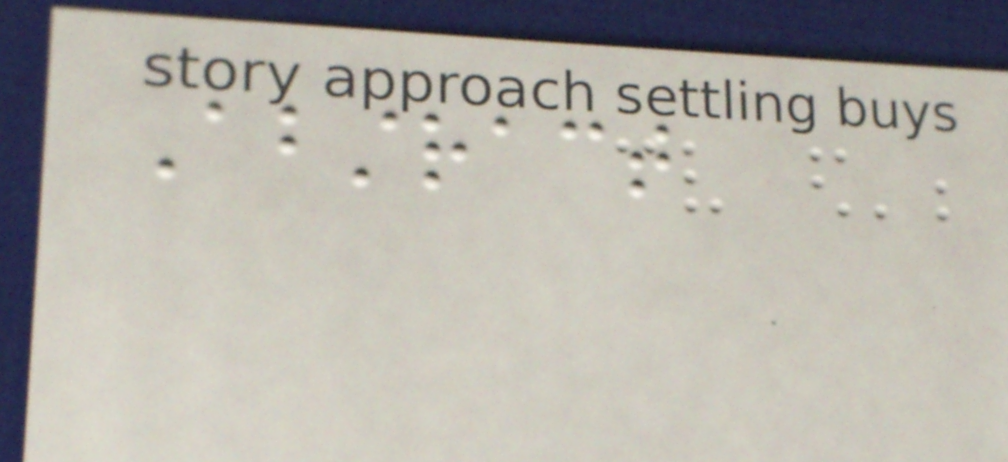Abstract
